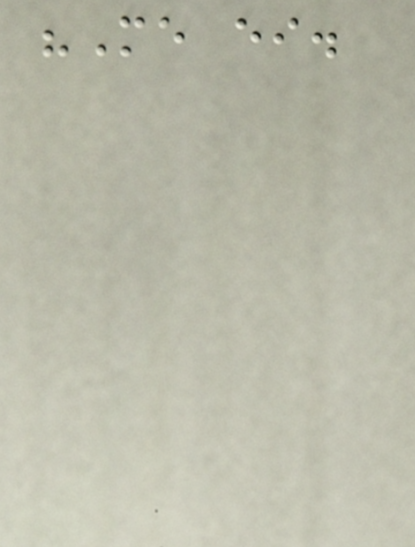"Me either.
